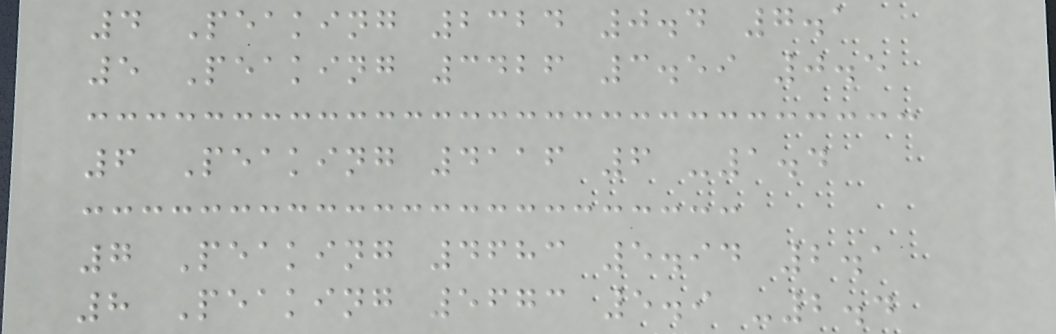4 Peaking 2324 0.4 7.1
5 Peaking 3426 3.59 0.5
6 Peaking 4116 6 -1.4
7 Peaking 4683 5.94 2.1
8 Peaking 5673 5.9 -2.4
